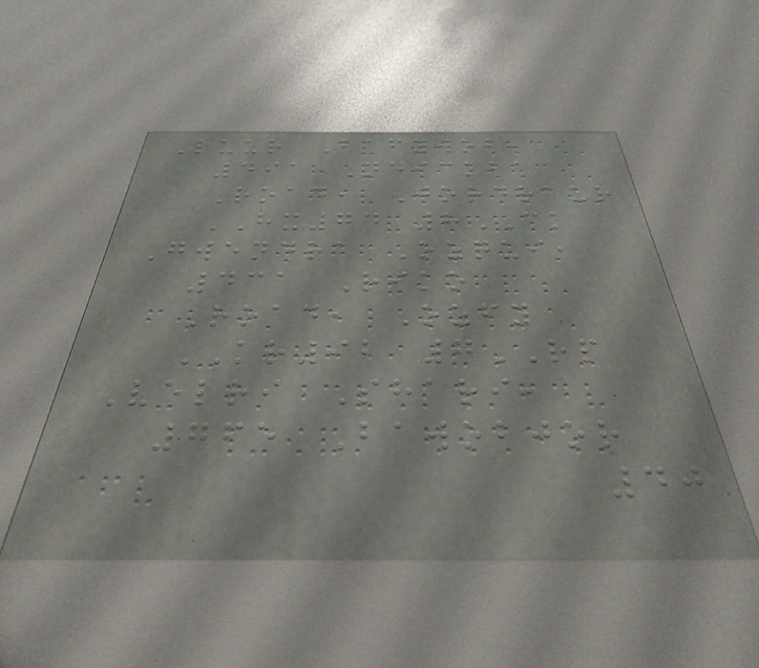Luur Bafywob,
491 Neickba
Road, Jordraur
HX74 8CK
Gwendra Ozqui,
431 Riko
Road, Ozfy
KR92 7RP
Velri Shari,
765 Bawobjor
40
